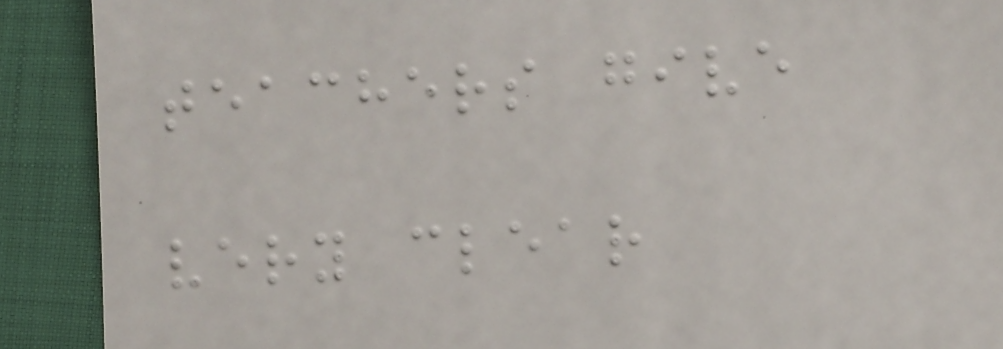teachers give
very clear
